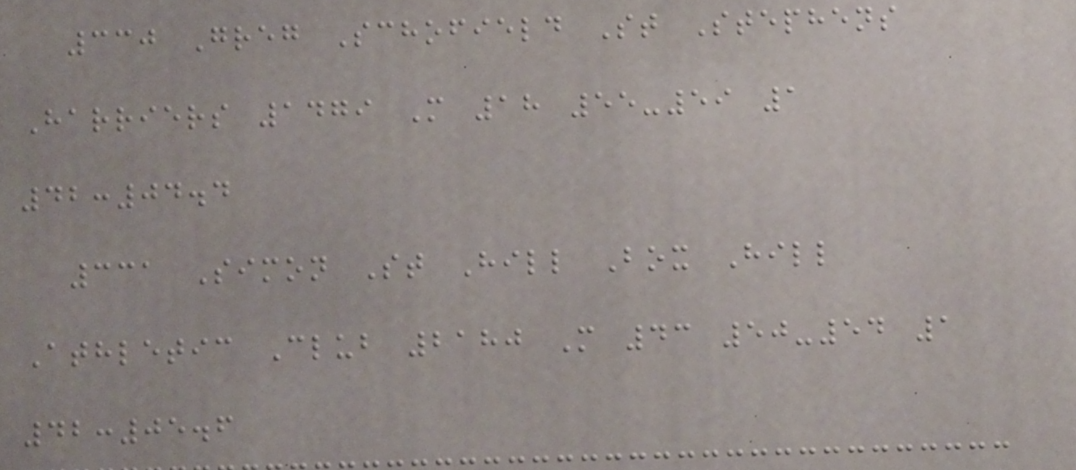330 Greg Schofield St Stephens
Harriers 1479 M 18 55-59 1
42:04.4
331 Simon St Hill Box Hill
Athletic Club 2180 M 43 50-54 1
42:05.6
